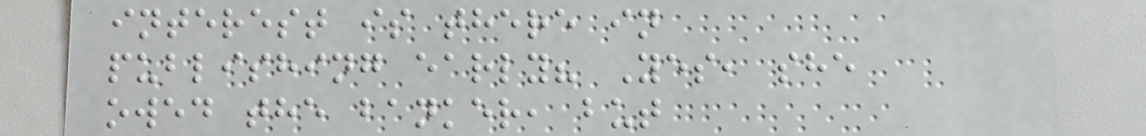interest is there in
publishing early? Yes, she
owed the banker, but
